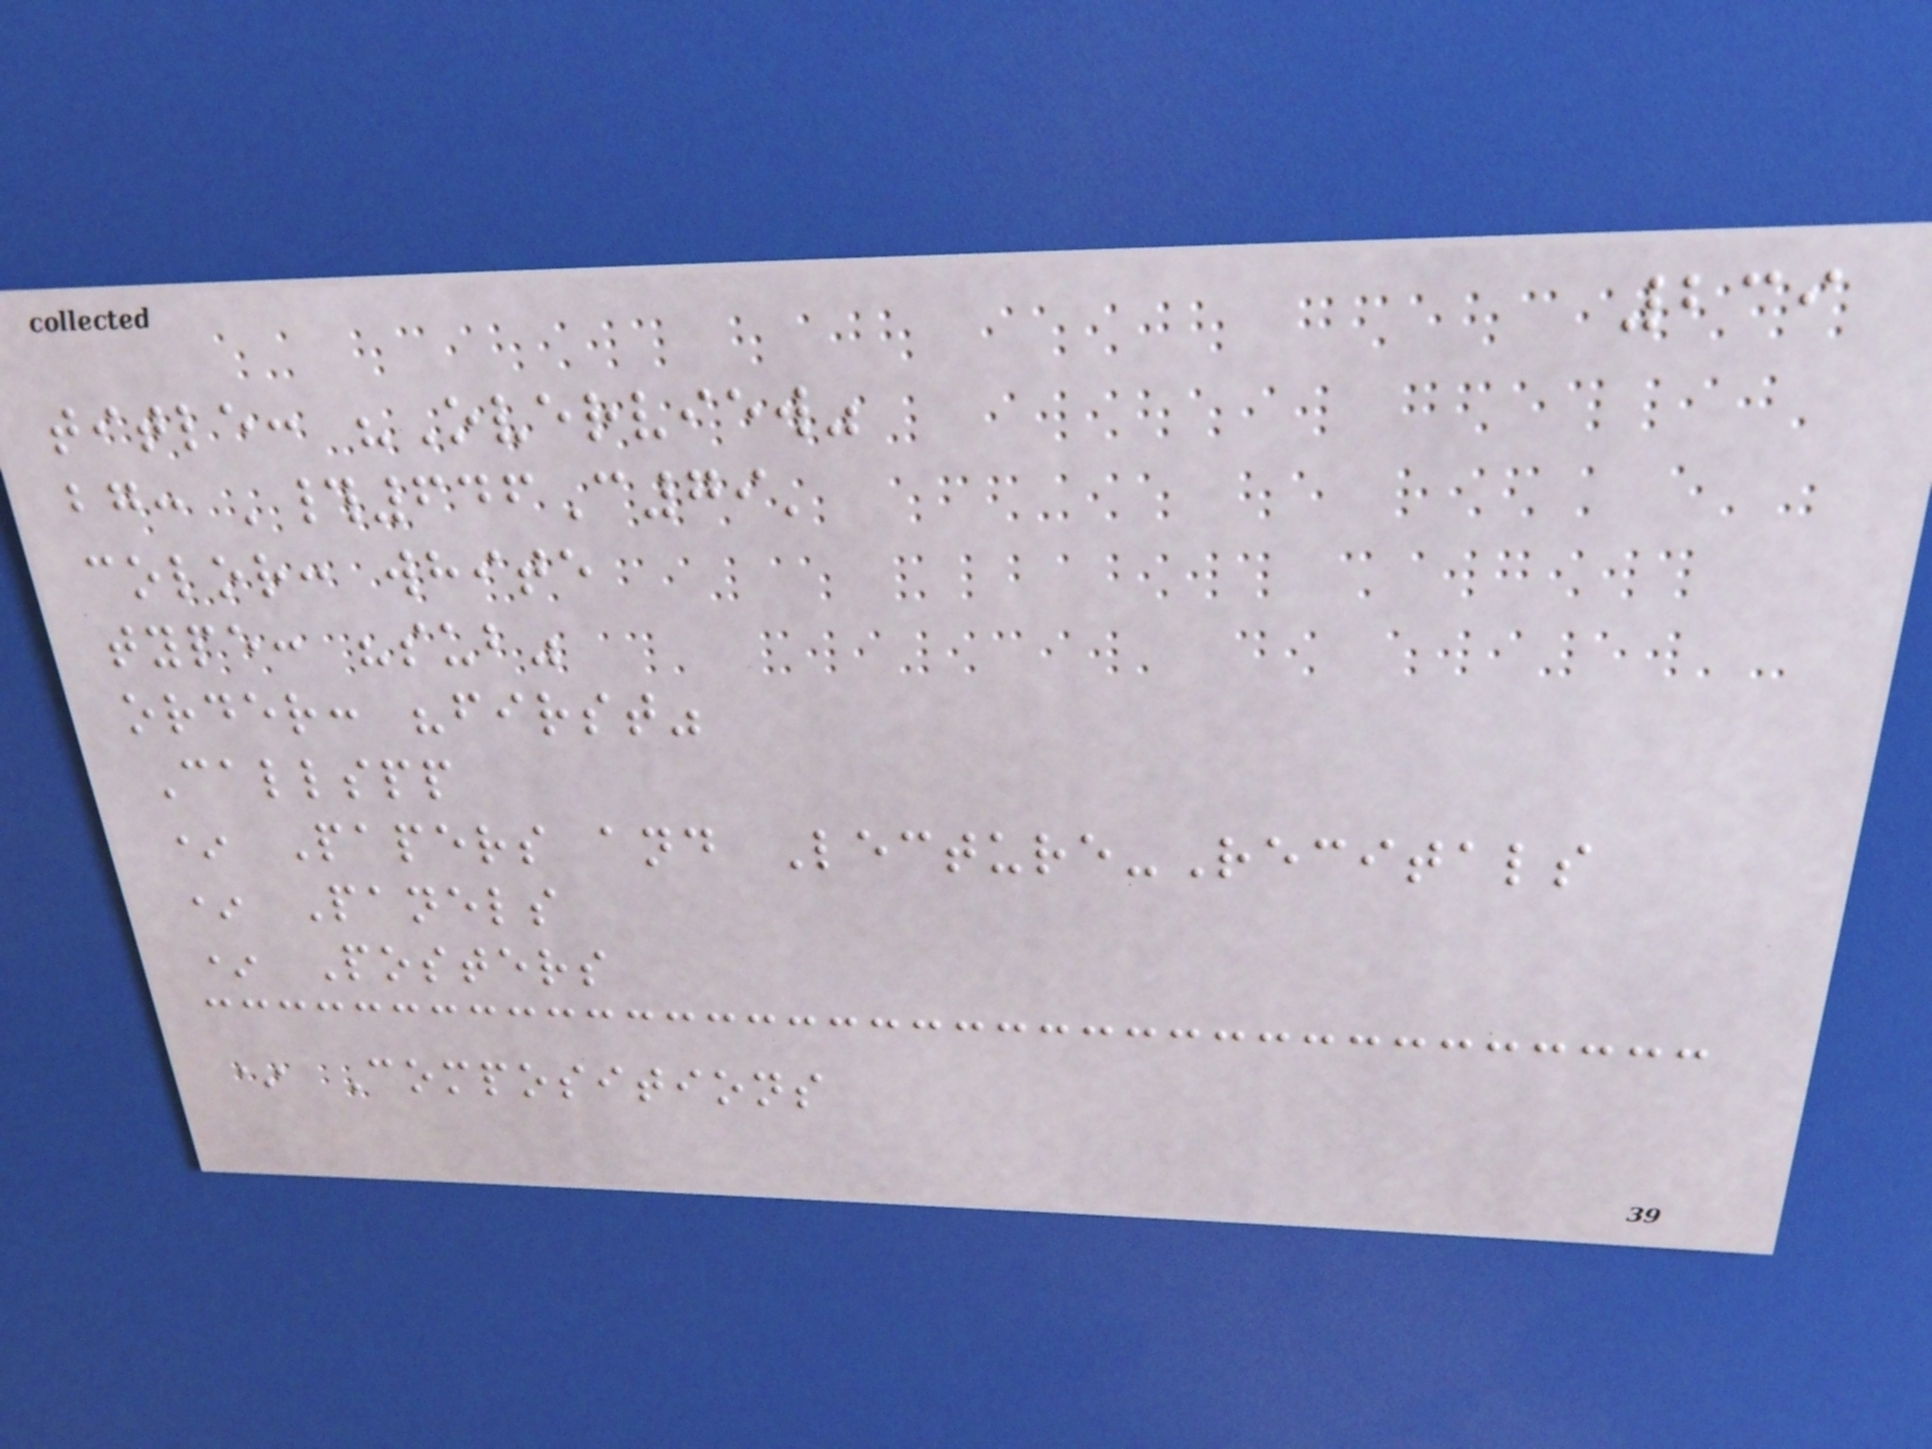239
title: "Overview"
bg: '#646C79'
color: white
type: "sub"
order: "first"
Callspp
* Papers and Lecture-Recitals
* Panels
* Posters
* Compositions
